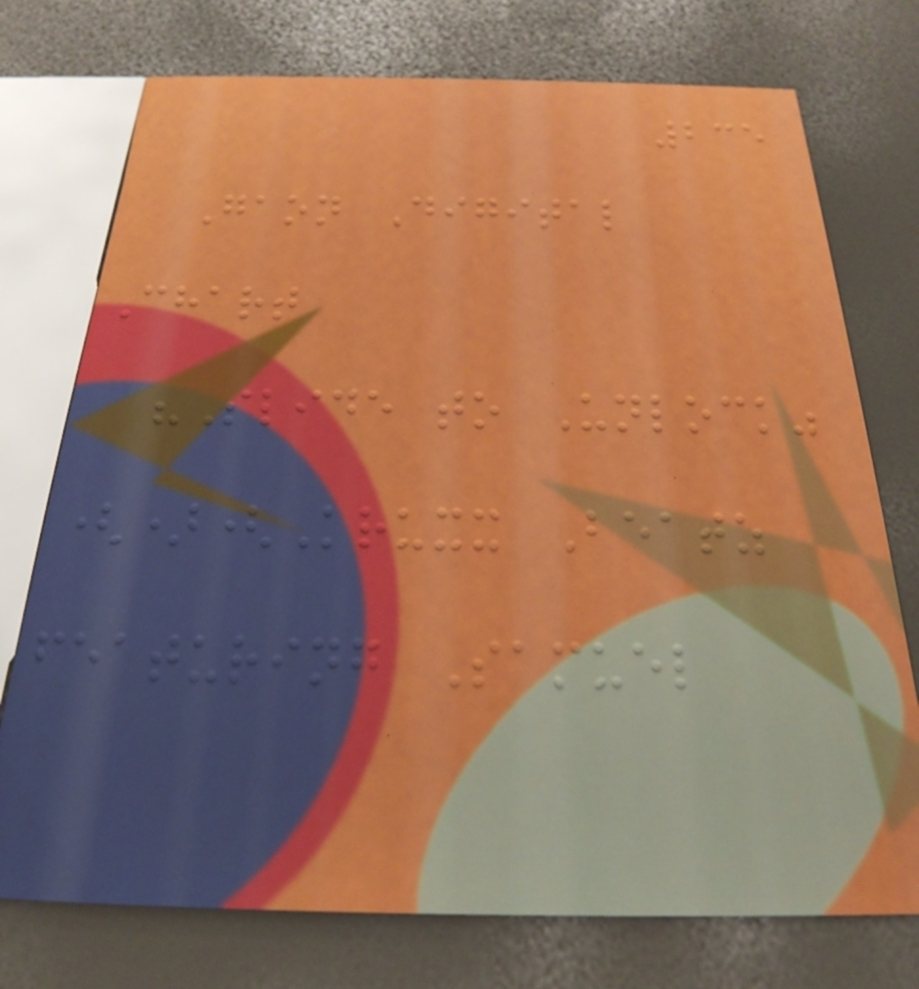235
Gaon Digital
Chart
"Slide to Unlock"
()(Kruxx Beatz
featuring Samuel
